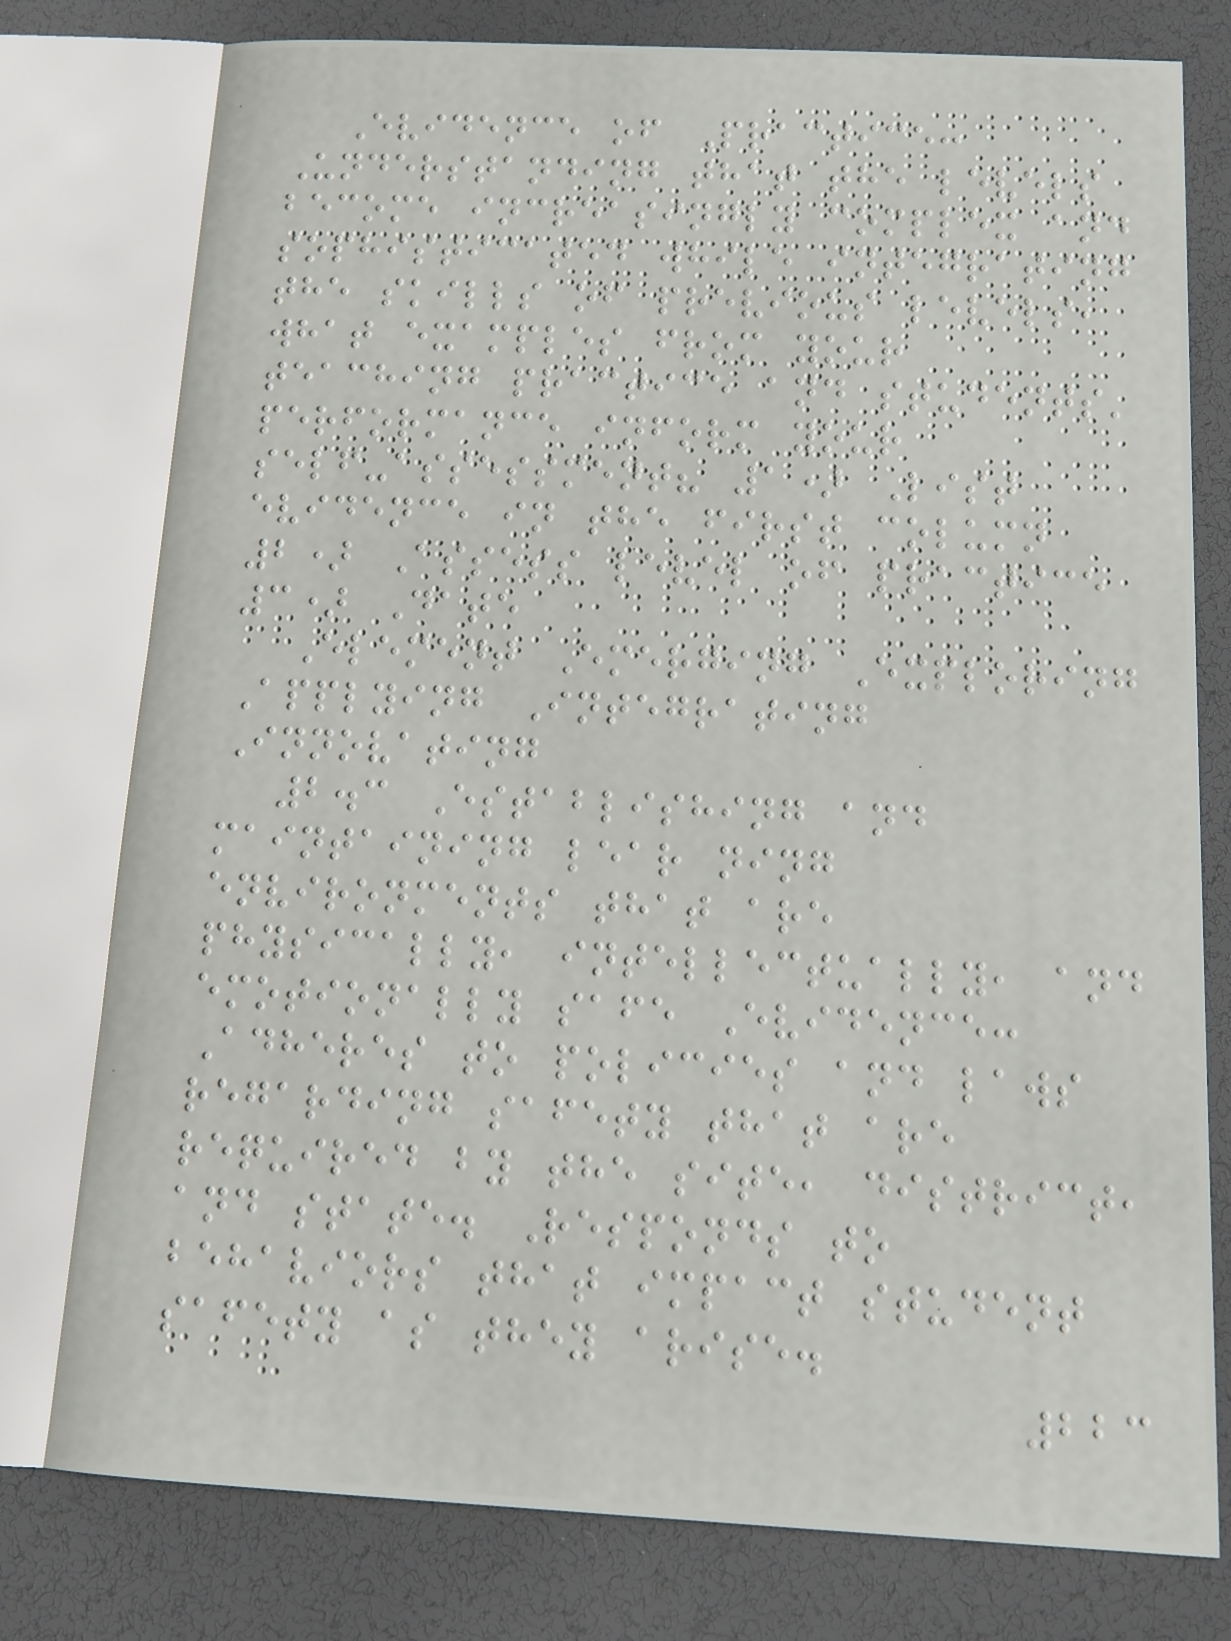Evidence of Practice:
Understanding that the levels
become increasingly complex and
sophisticated while integrating
the skills of previous levels,
what examples from your
teaching practice and students'
performance inform your
self-assessment? 1) List
evidence in the first column
2) Assess level of practice
3) Date
Element Emerging Exploring
Applying Integrating
Innovating
2.3 Establishing and
maintaining lear ning
environments that are
physically, intellectually, and
emotionally safe Evidence:
Adheres to policies and laws
regarding safety that are
required by the site, district,
and state. Responds to
behaviors that impact student
safety as they arise.
223
